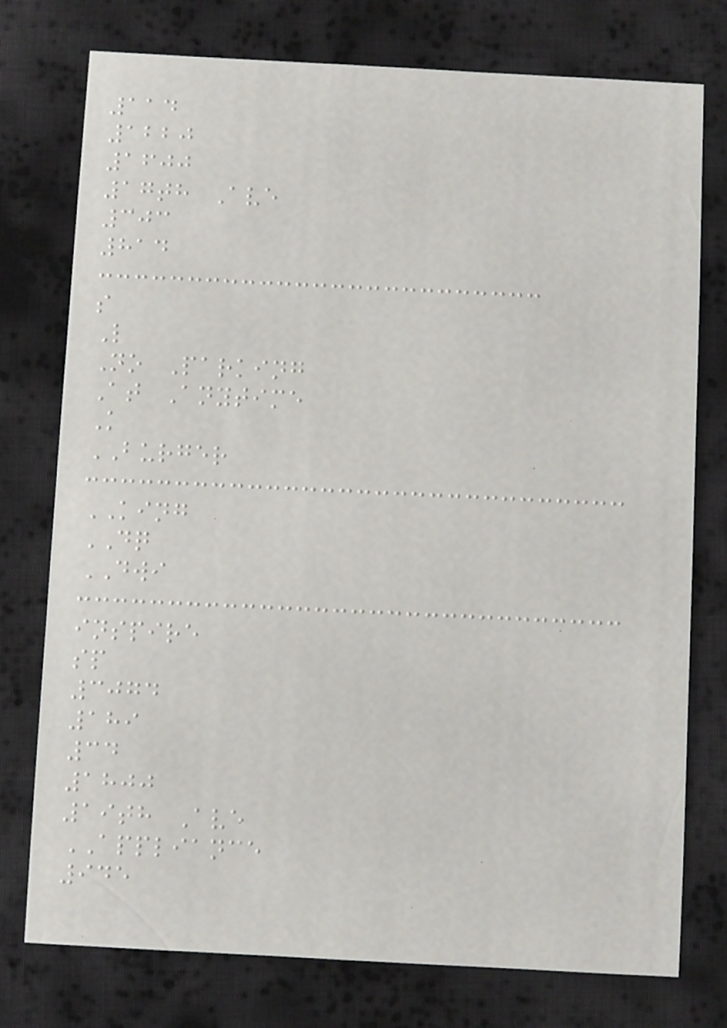114
1220
1600
17th Ave
303
814
s
L
No Parking
At Anytime
K
BURGER
KING
DQ
DWI
inspire
sp
3074
189
34
1800
19th Ave
APPLIANCE
945
